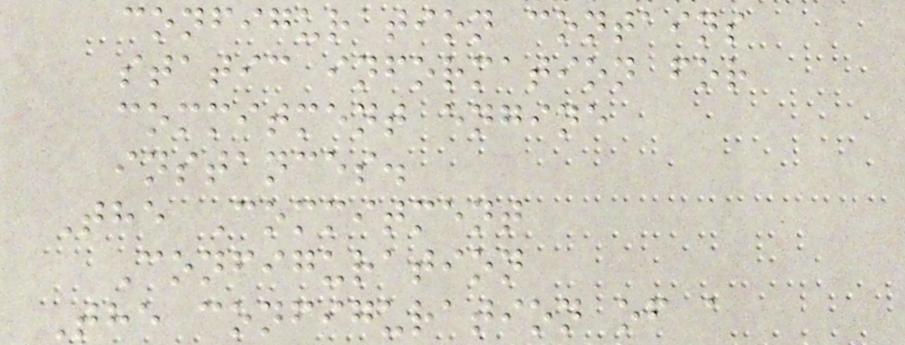configuration contains
static information for
commitment engine
instances.
The Commitment
Configuration
The configuration of a
